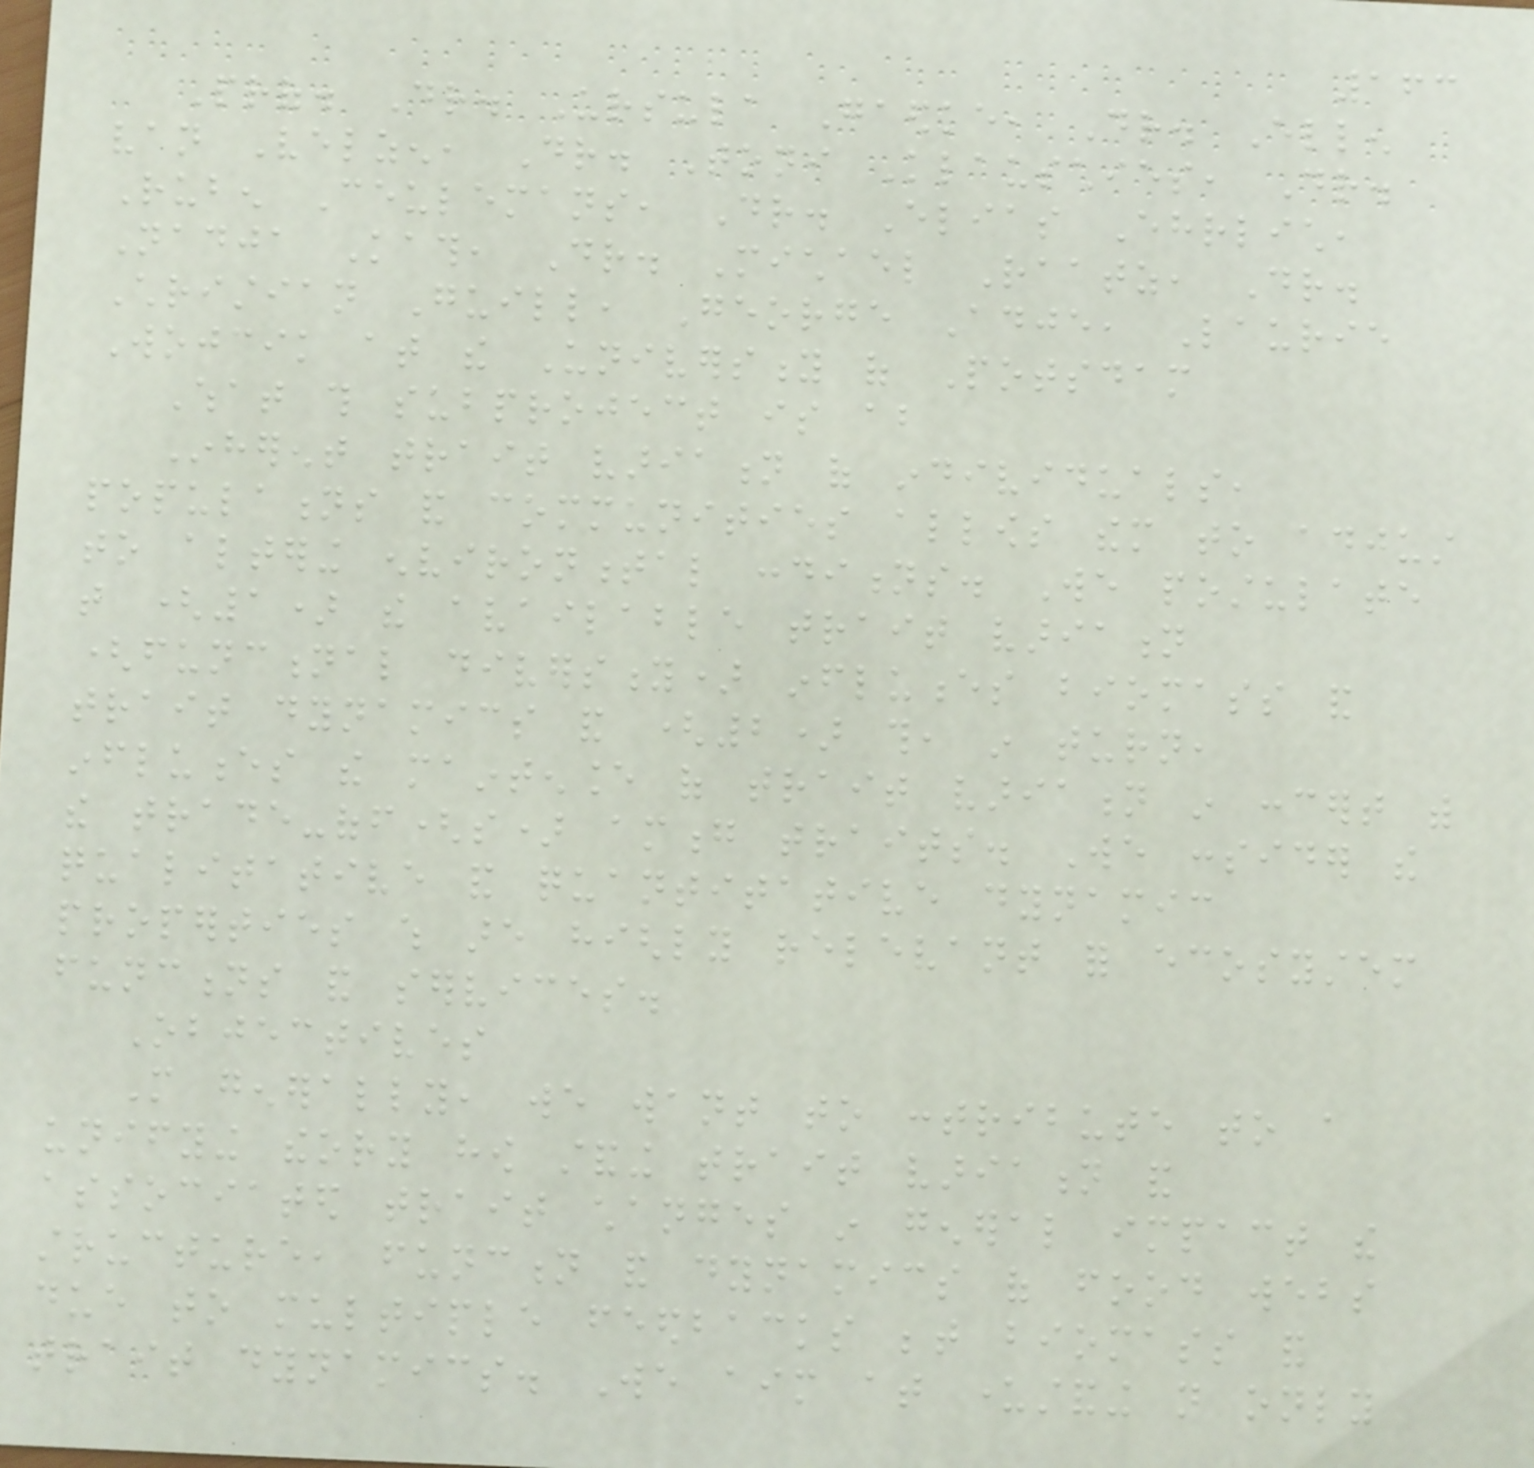163
Prof. Dr. Ursula Gaedke, Dr. Ellen
van Velzen, Dr. Toni Klauschies, Dr.
Ruben Ceulemans, Dr. Elias Ehrlich,
Nadja Kath, Dr. Michael Raatz, Dr.
Christian Guill, George Adje, Laurie
Wojcik at the University of Potsdam
What this subproject is about
Inherent trait variation of individuals,
populations and communities allows them to adjust
to altering environmental conditions. We postulate
that (1) the available trait variation
(functional diversity) influences biomass and
trait dynamics and (2) this, in turn,
influences the maintenance of trait variation in concert with
the trade-off(s) among traits. We consider the
qualitative and quantitative dynamic
properties which are highly relevant for ecosystem
functions and services.
Objectives
More generally, we want to contribute to a
unifying theory how standing trait variation and
associated trait changes in general impact the
structure, function and dynamics of food webs
due to multiple feedbacks between biomass and
trait dynamics. We aim at understanding not only
